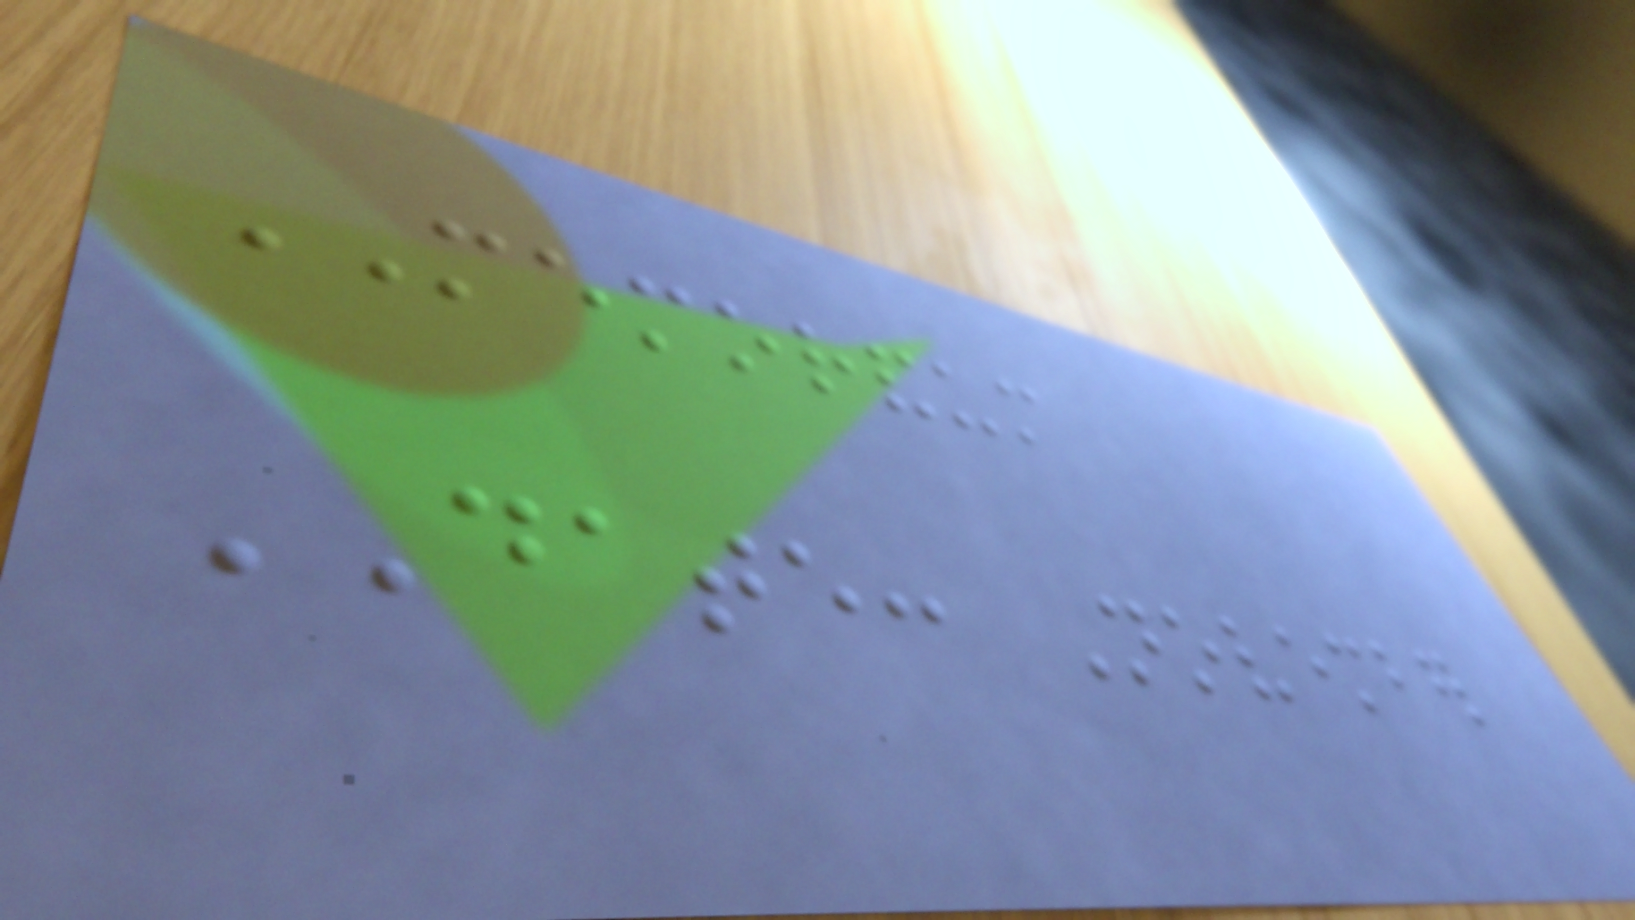MEMORANDUM
DATE: November
